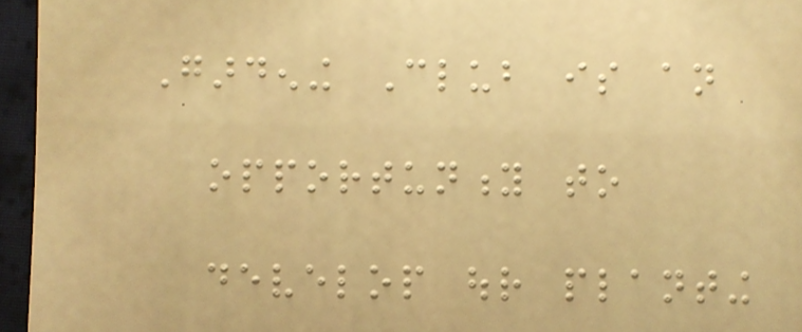Gardening Club is an
opportunity to
develop our planting
